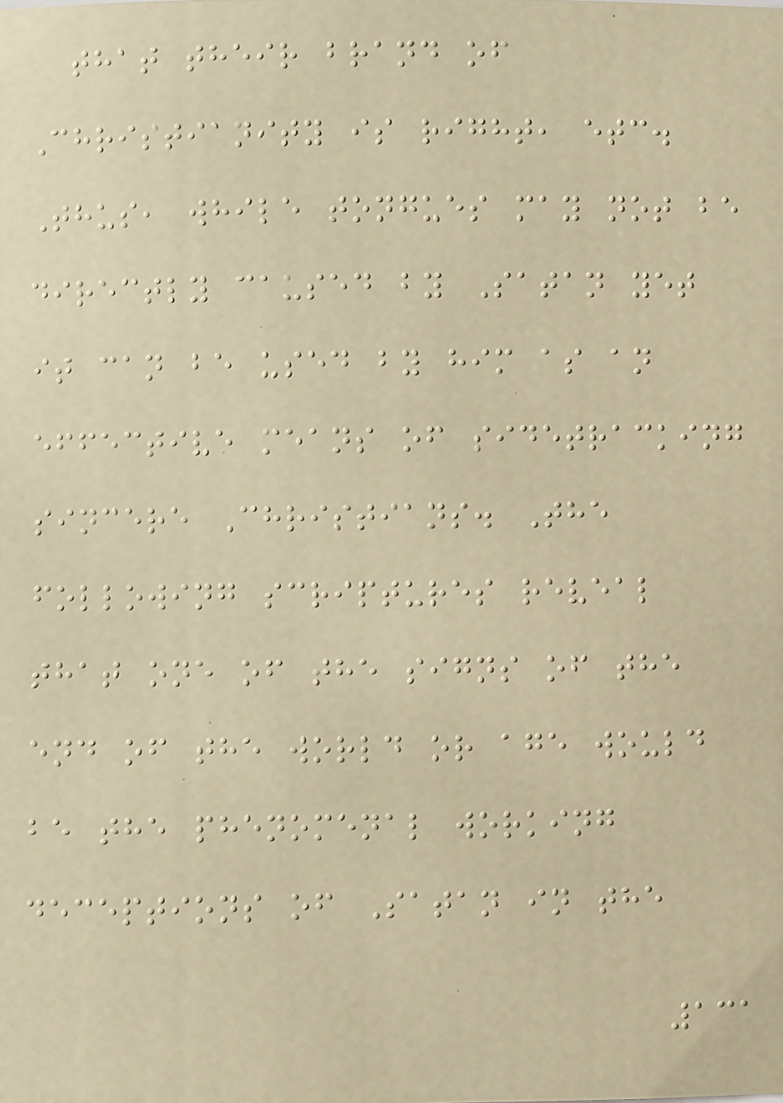that their brand of
Christianity is right, etc.
Thus, while tongues may not be
directly caused by Satan yet
it can be used by him as an
effective means of sidetracking
sincere Christians. The
following scriptures reveal
that one of the signs of the
end of the world or age would
be the phenomenal working
deceptions of Satan in the
131
